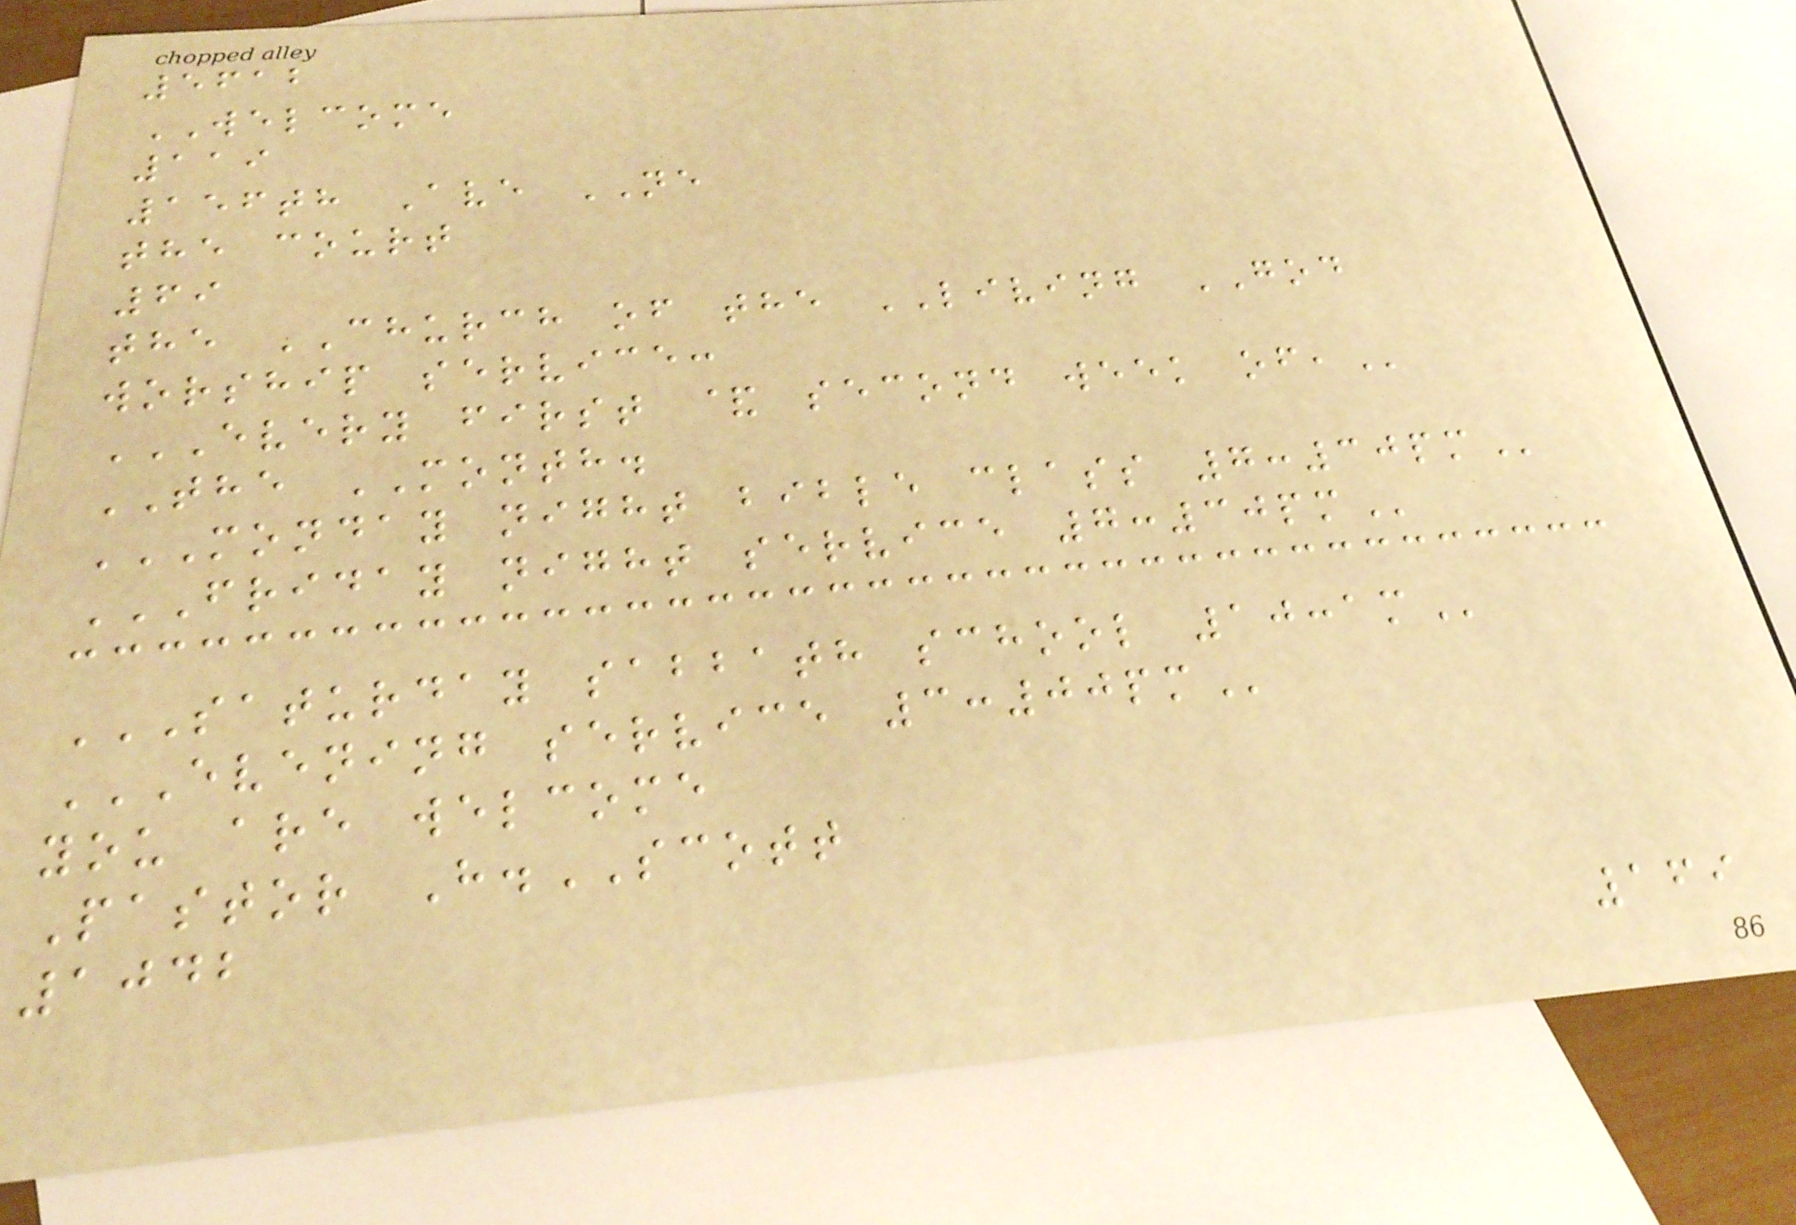5612
WELCOME
119
156th Ave NE
the court
69
the CHURCH of the LIVING GOD
worship service:
EVERY FIRST & SECOND WEEK OF,
THE MONTH.
MONDAY NIGHT BIBLE CLASS 7:30PM
FRIDAY NIGHT SERVICE 7:30PM
SATURDAY SABBATH SCHOOL 10:AM
EVENING SERVICE 3:00PM
you are welcome
Pastor H.SCOTT
1042
169
